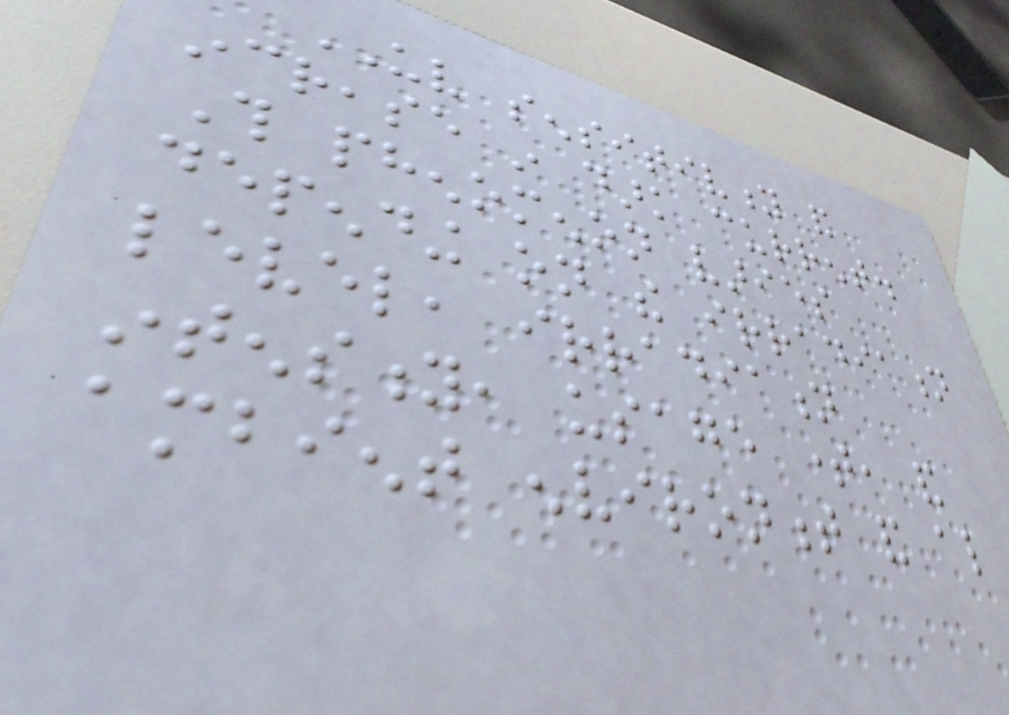UV sensitivity and
increase in dark current.
This phenomenon varies
depending on the irradiation
level, irradiation
intensity, usage time, and
ambient environment and also
